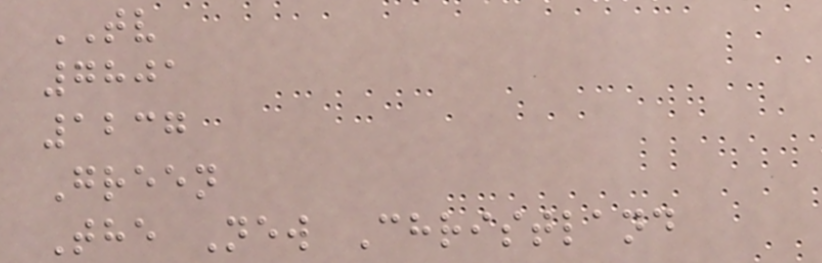TV
7801
1237
Green
The New Christland
